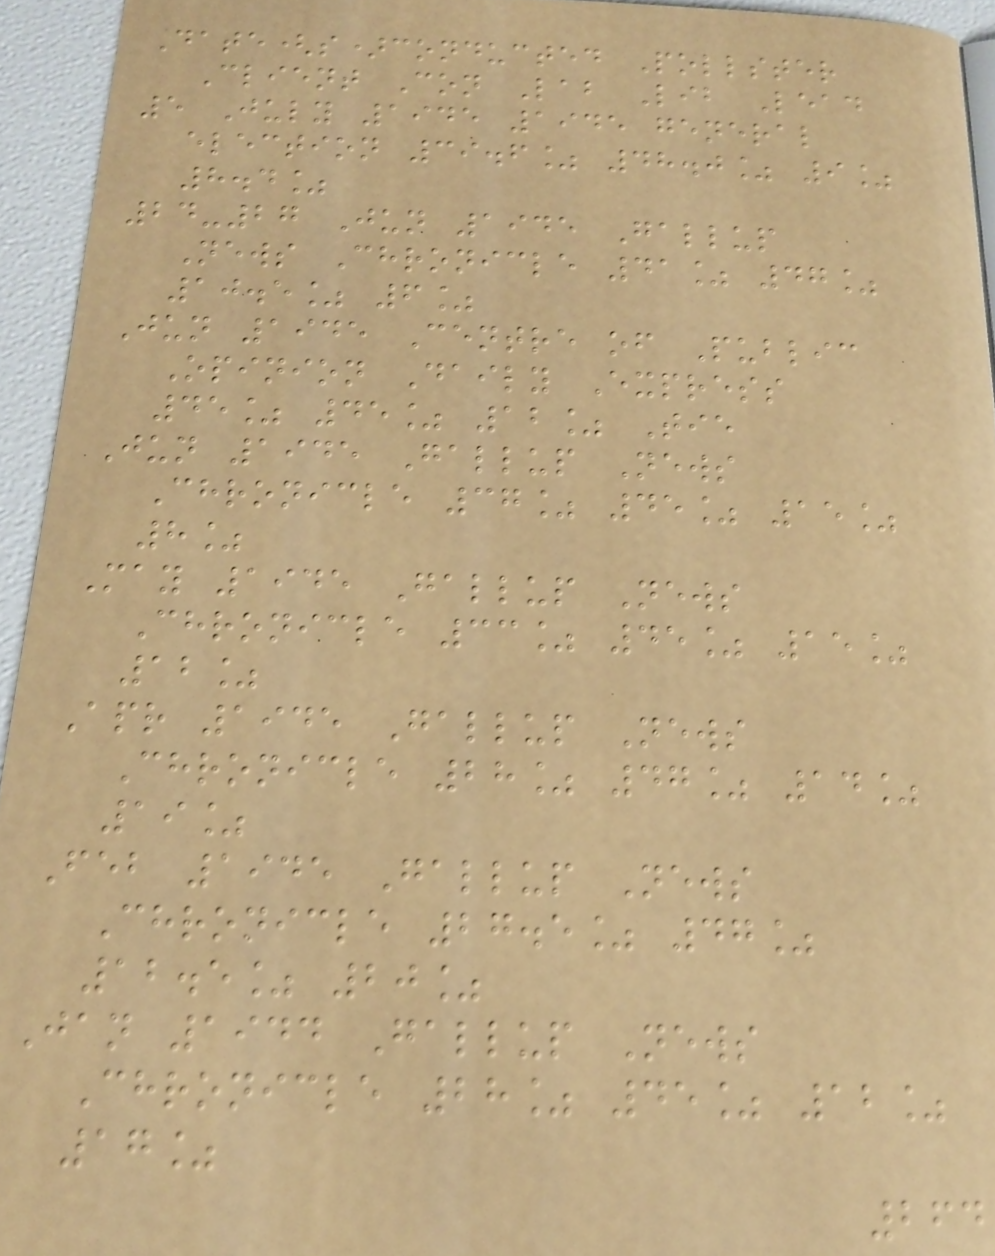Date(s)conducted Pollster
Client Con Lab Lib Lead
5 July 1945 1945 general
election 39.6% 48.0% 9%
8.4%
24-27 Jun 1945 Gallup
News Chronicle 41% 47%
10.5% 6%
Jun 1945 Centre of Public
Opinion Daily Express
45% 45% 12% Tie
Jun 1945 Gallup News
Chronicle 37% 45% 15%
8%
May 1945 Gallup News
Chronicle 33% 45% 15%
12%
Apr 1945 Gallup News
Chronicle 28% 47% 14%
19%
Feb 1945 Gallup News
Chronicle 27.5% 47%
12.5% 20%
Jan 1944 Gallup News
Chronicle 28% 45% 12%
17%
264
